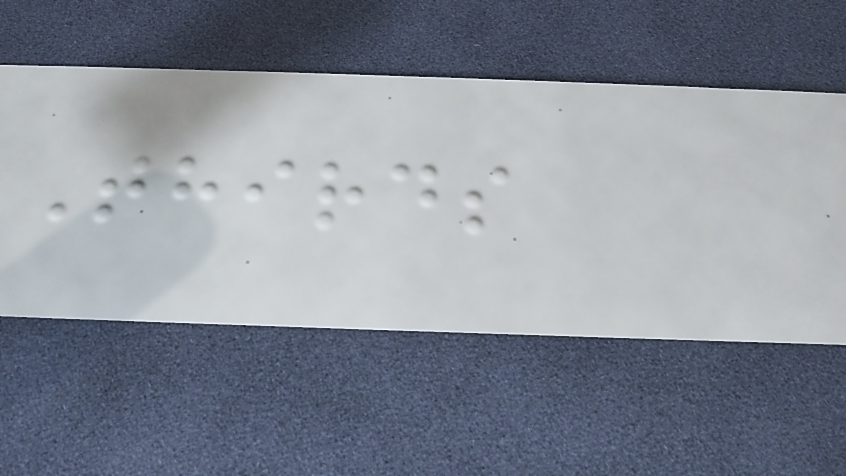Thirds
